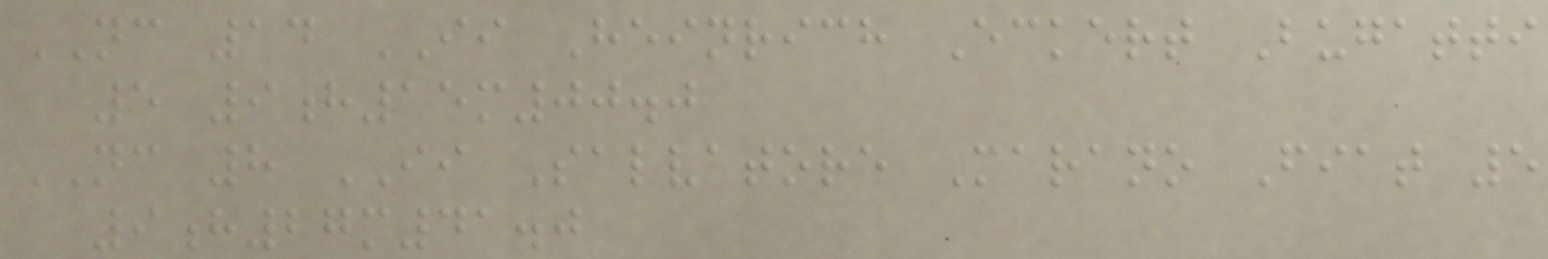NC 14 II Heinrich Eckert Bugatti
5 9h15m00.0
NC 8 II Salvatore Marano Fiat 5
9h27m41.0
